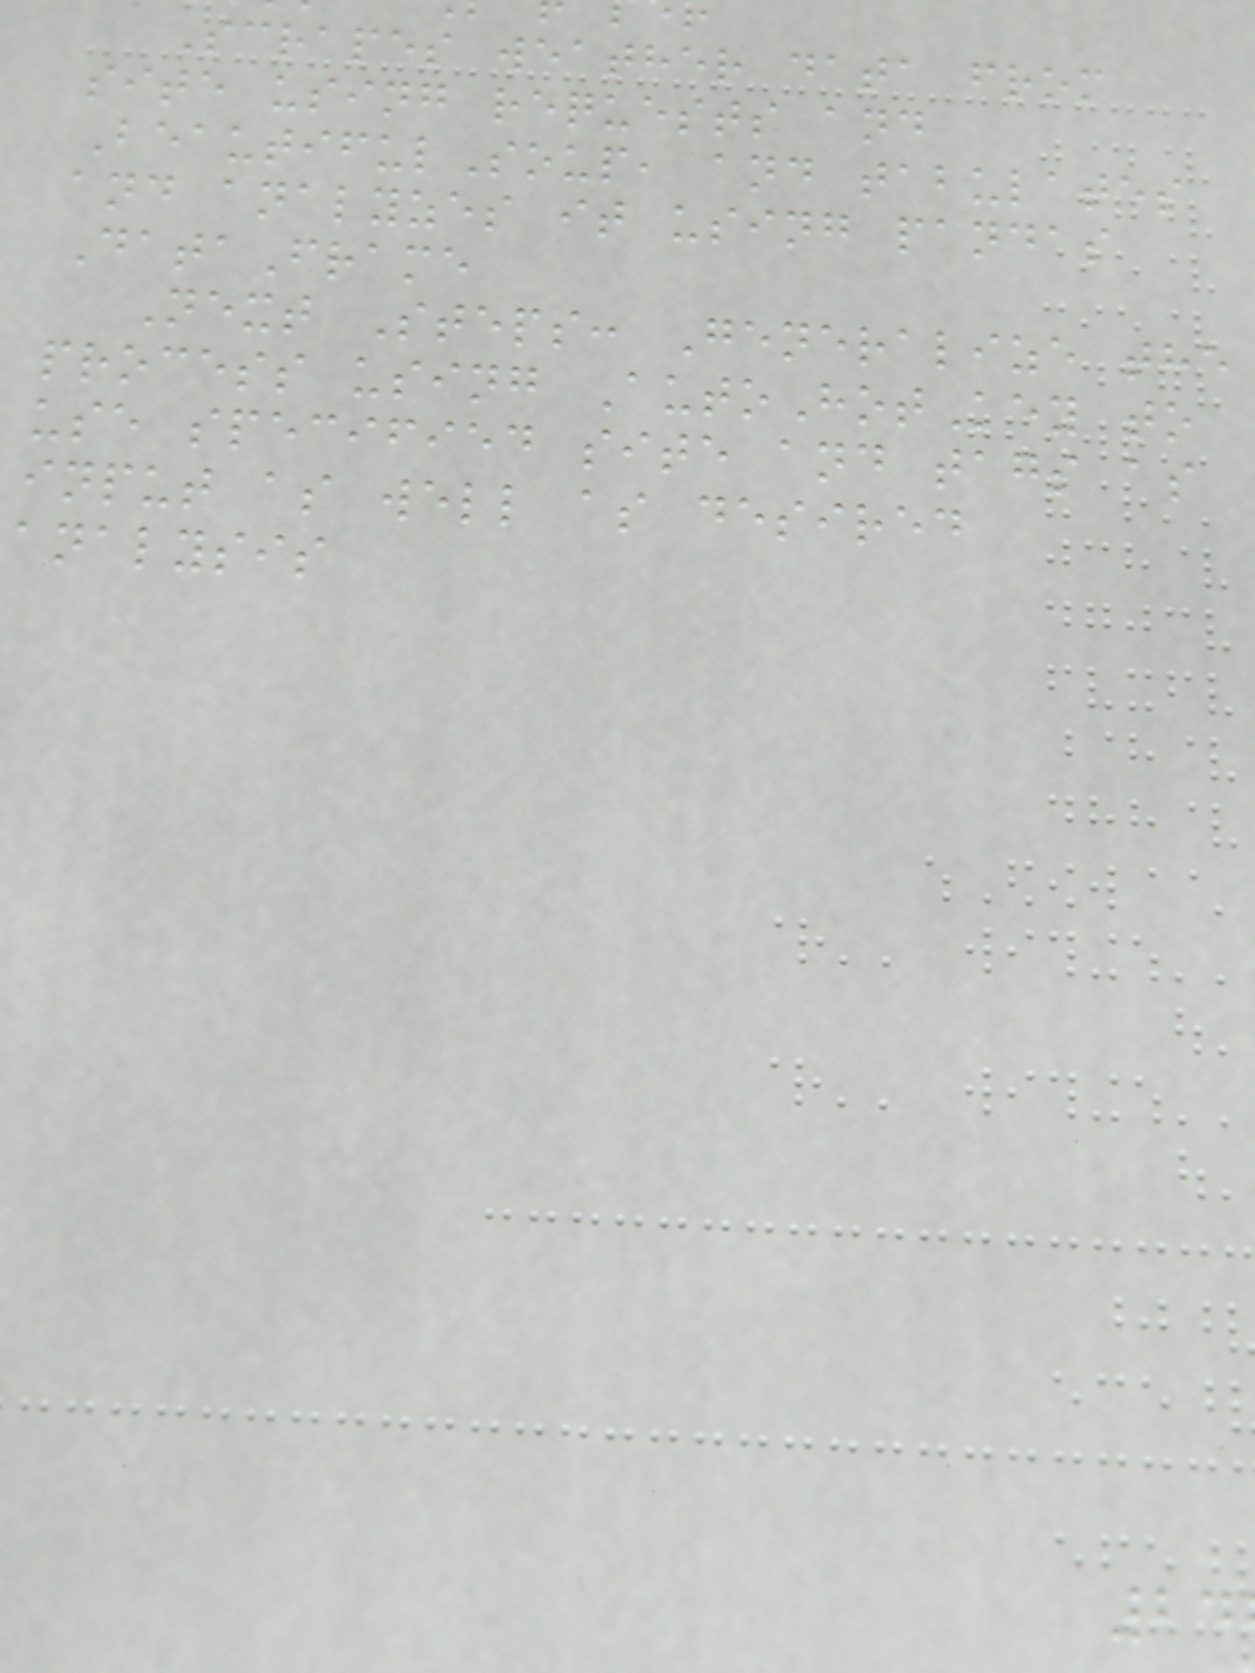Scrapes weather data from
site using requests and
BeautifulSoup, and tabulates
and analyzes it using pandas
DataFrame
Next Steps: Generalize the
process using AutoHotKey to
use specified site and tags as
input as well as desired
analysis
